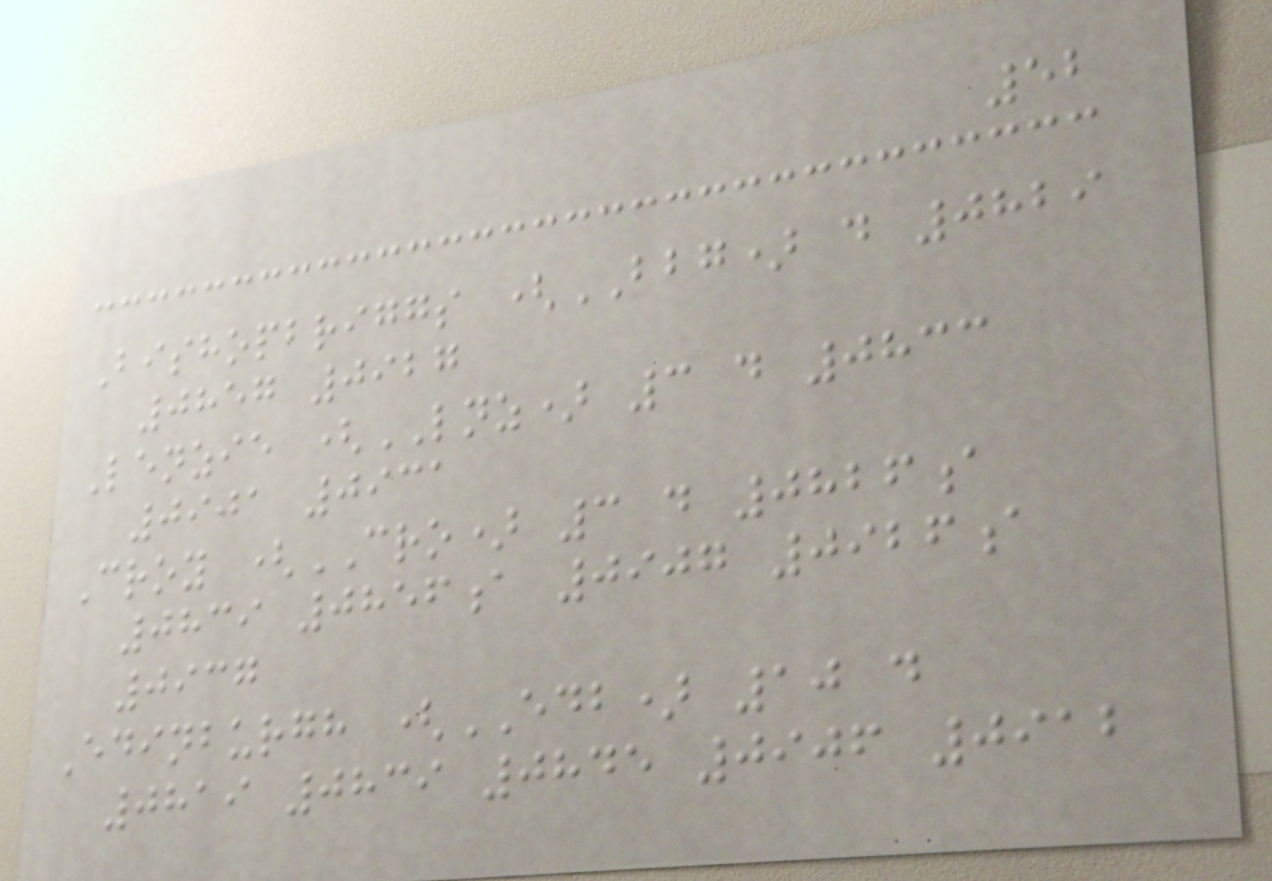52
Bishopbriggs (BBG) d 0829
0857 0927
Lenzie (LNZ) 3 d 0833
0901 0931
Croy (CRO) 3 d 0826a
0839 0856a 0907 0926a
0937
Edinburgh (EDB) 10 d
0819 0839 0845 0906 0912
